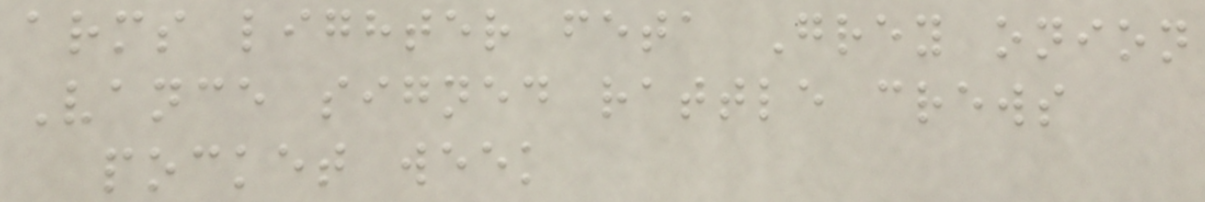arms lighter feta Grey onion
Vance signed rattle crews
pocket week
